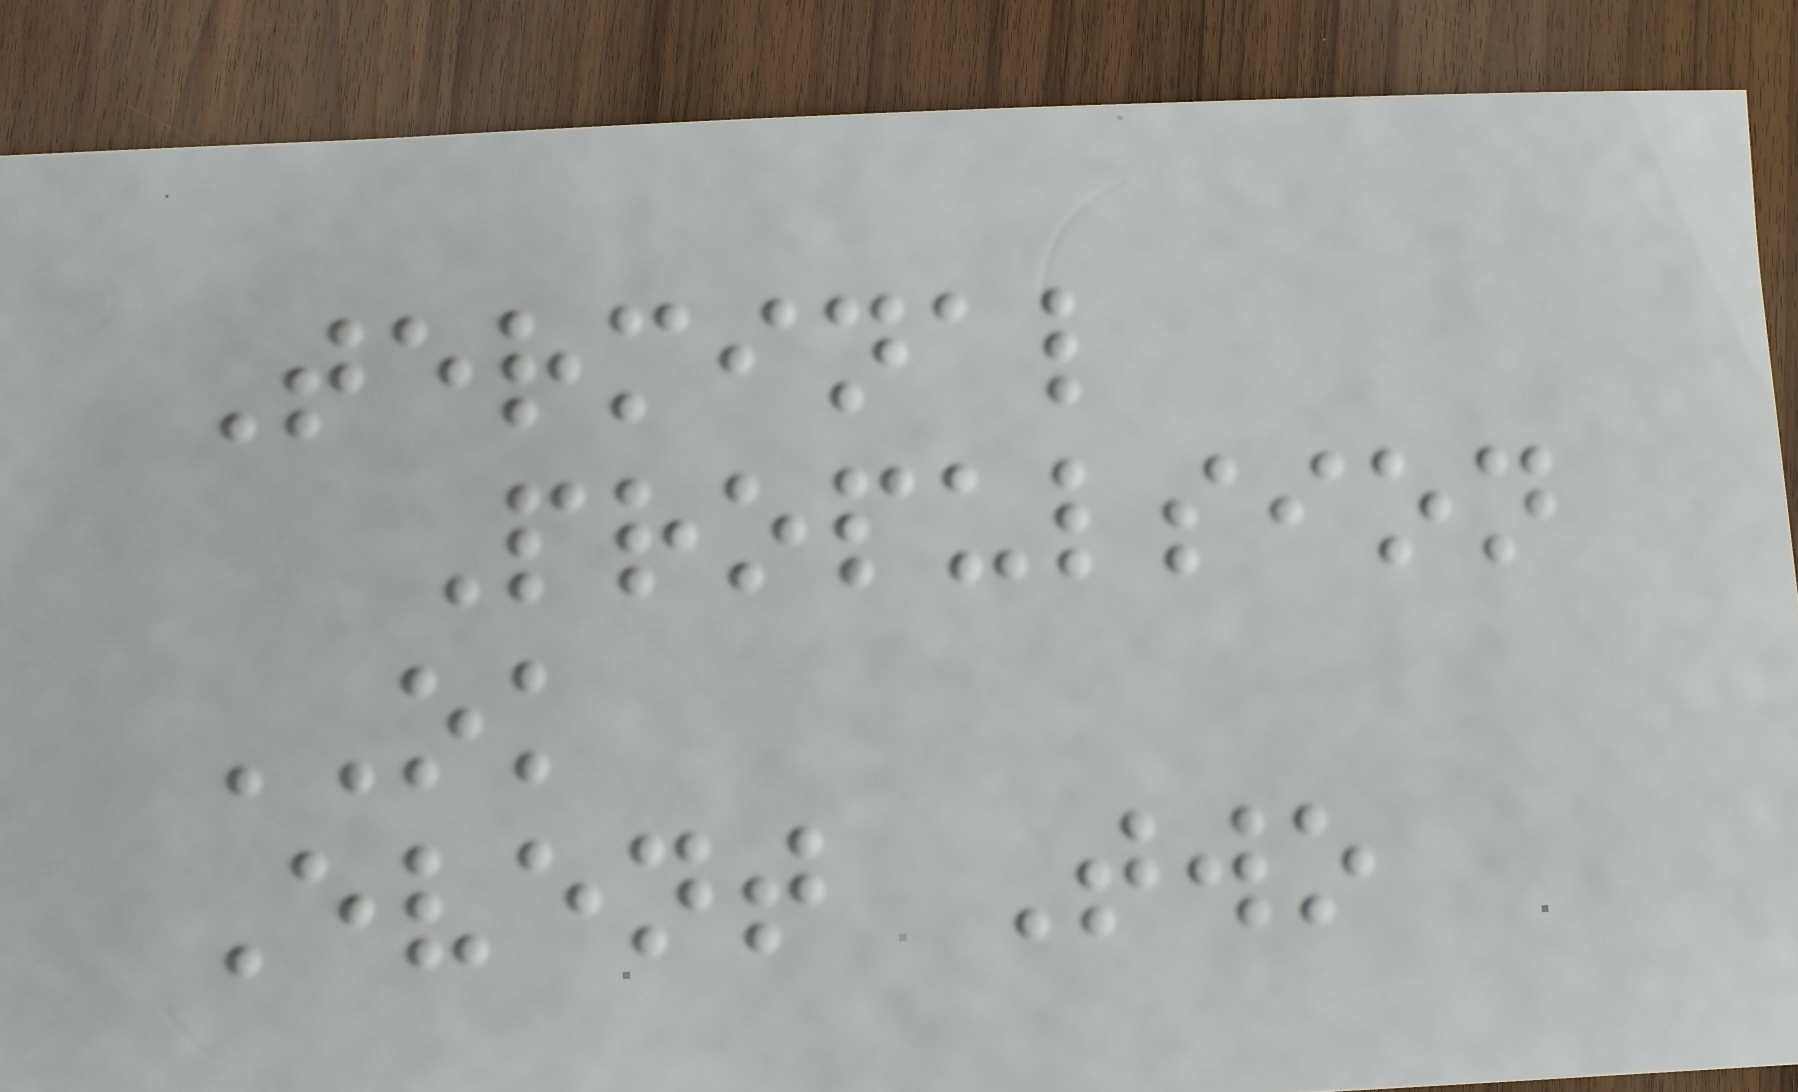Terminal
Propulsion
OK
Event Two
